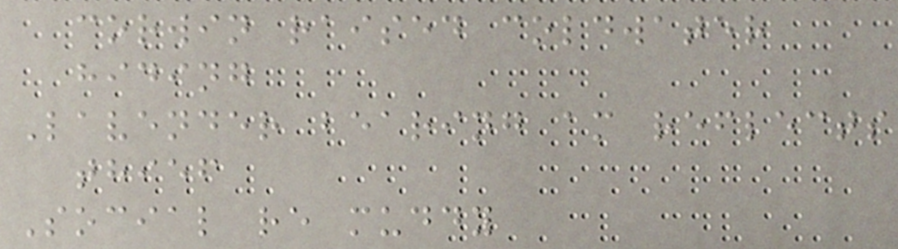corwin raised coldwater
hiding
Lavender bearing am reflects
thief
Social re muddy
